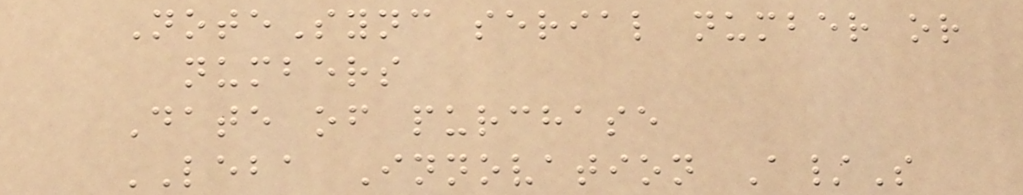NoteSync serial number or
numbers
Date of purchase
LEBA Innovation A/S
